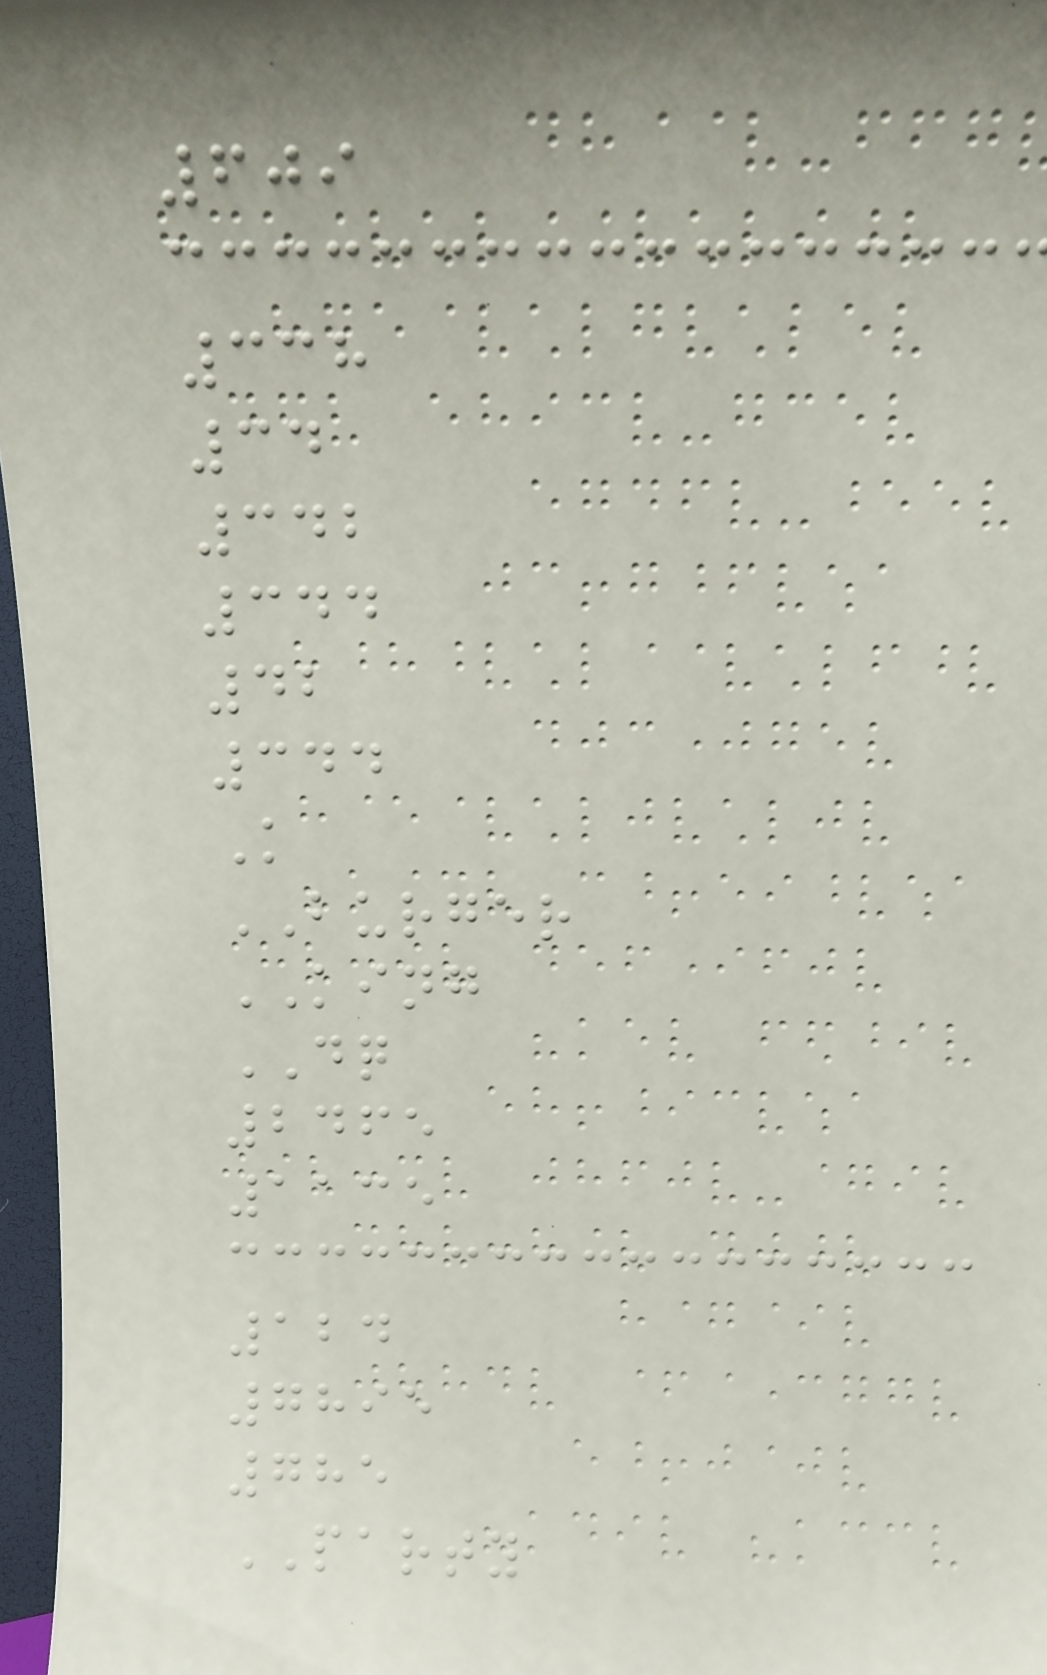609
338
34
342
344
42
344
K
BURGER
KING
DQ
2465
1135
124
7895
785
PARTY
